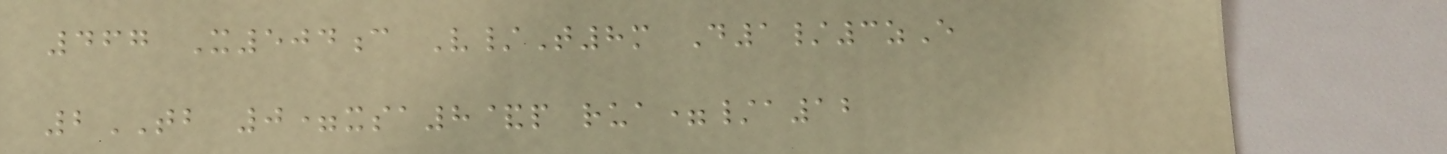467 X504c V/T8m D1/3zE
2TB 0=xsa8&p rua=/a12
